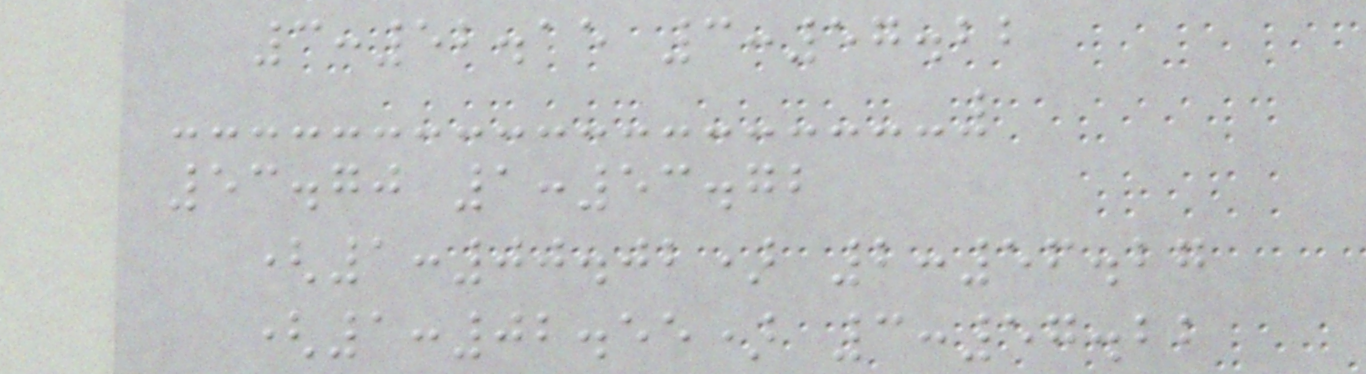3:52.15 3:57.22
53.70 1:53.72
(1:00.02) 2:56.27
(1:02.55) 3:57.22
